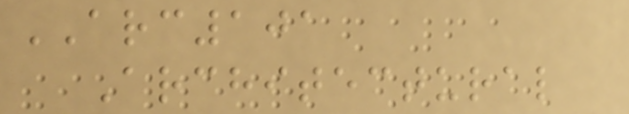ARC101
Architectural
